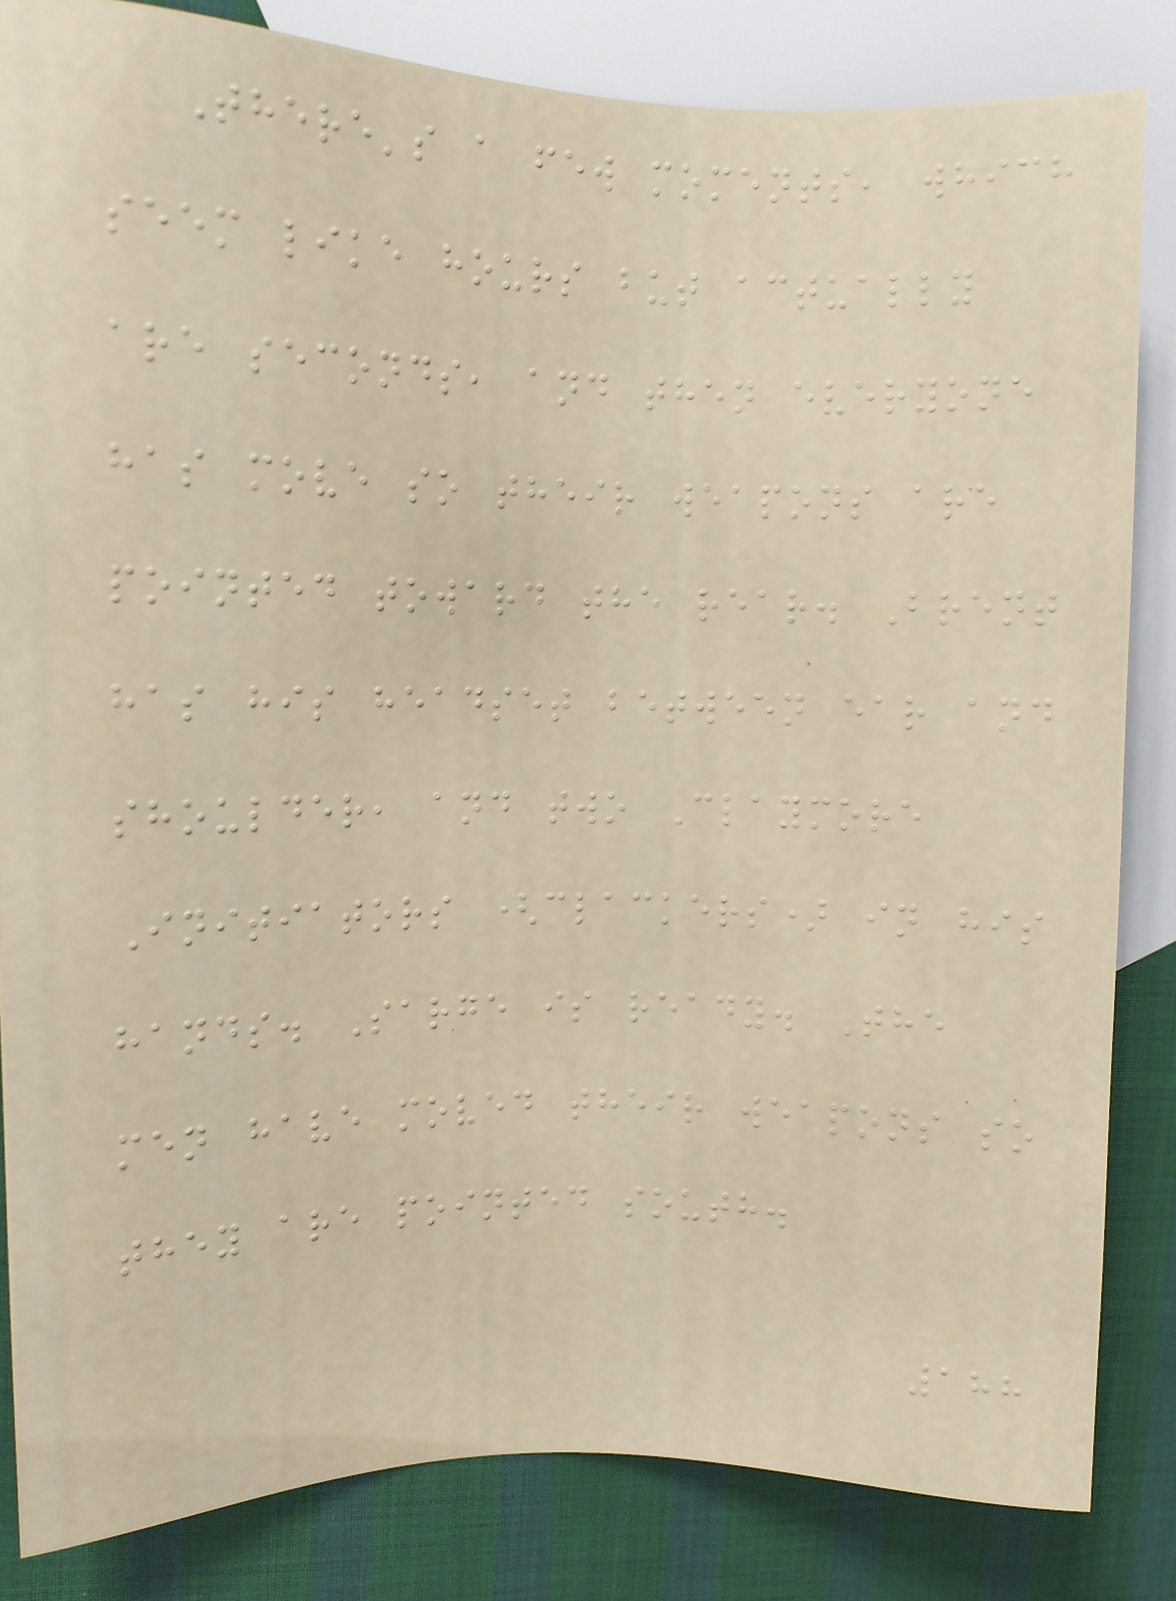There's a few moments, which
seem like hours but actually
are seconds, and then everyone
has move so their weapons are
pointed toward the rear. Brent
has his headset between ear and
shoulder, and two Claymore
Initiators (clackers) in his
hands. Sarge is ready. The
men have moved their weapons so
they are pointed south.
188
